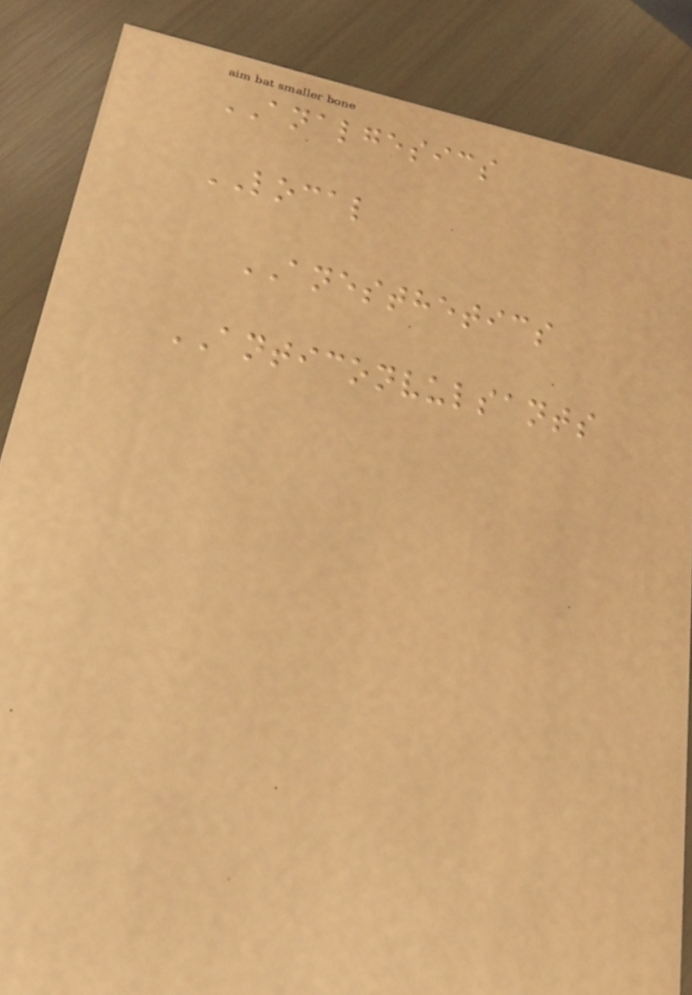ANALGESICS
LOCAL
ANESTHETICS
ANTICONVULSANTS
